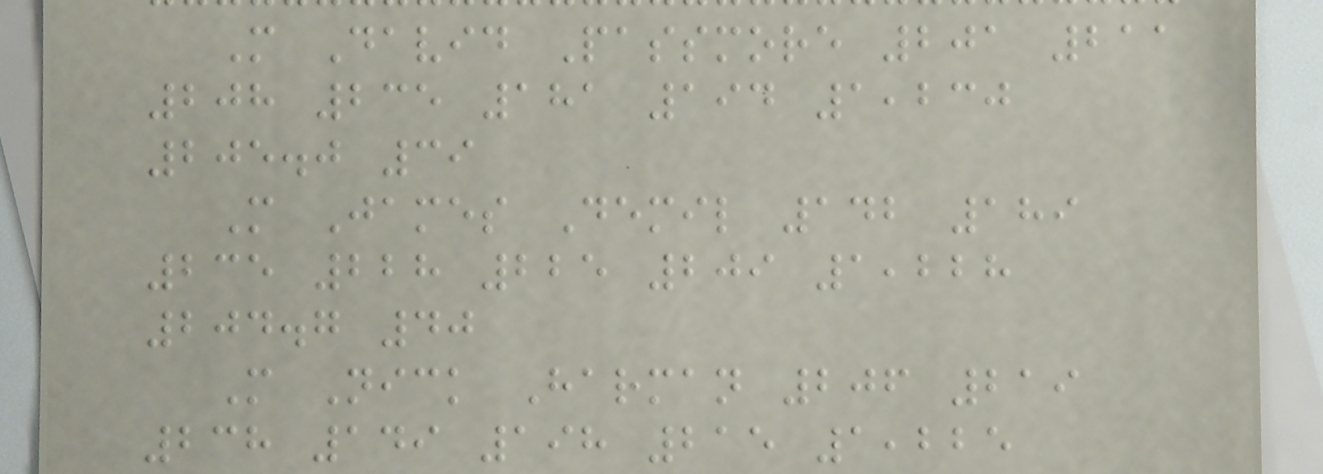M David Passmore 201 211
208 235 181 194 1,230
205.0 39
M James Demil 142 189
235 228 225 209 1,228
204.7 40
M Nick Harman 206 219
238 149 198 215 1,225
